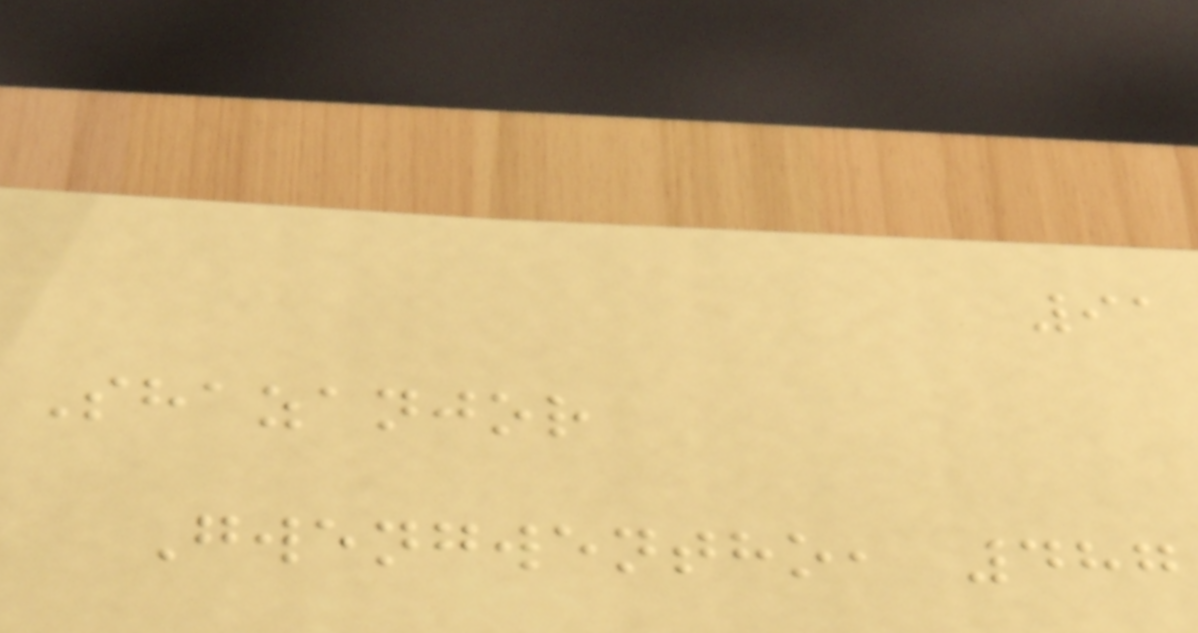91
Shazanjor
Gwengwentho, 487
